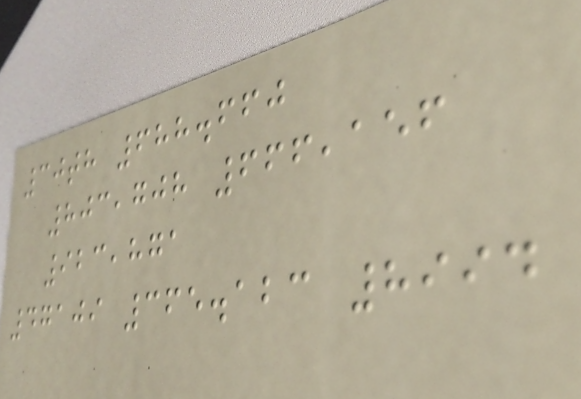30th 688.660
803,708 666,156
923,871
47109 365.123 8994
